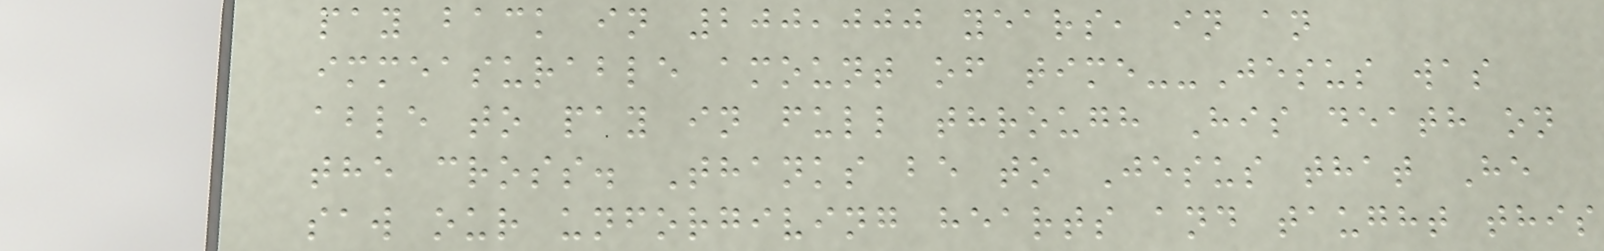pay back in 200,000 years, in an
immeasurable amount of time--Jesus was
able to pay in full through His death on
the cross. Thanks be to Jesus that He
saw our unforgiving hearts and taught this
